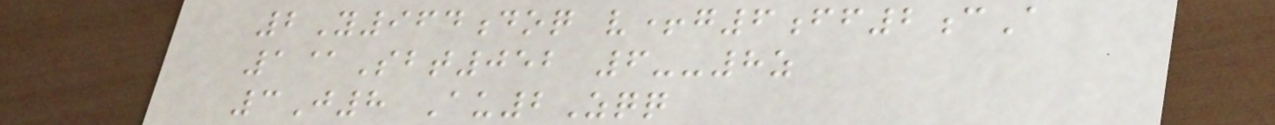2Y964doq v+g6ff2cA
1@Sbt052 6--8z
3J8 Au2Zqq
